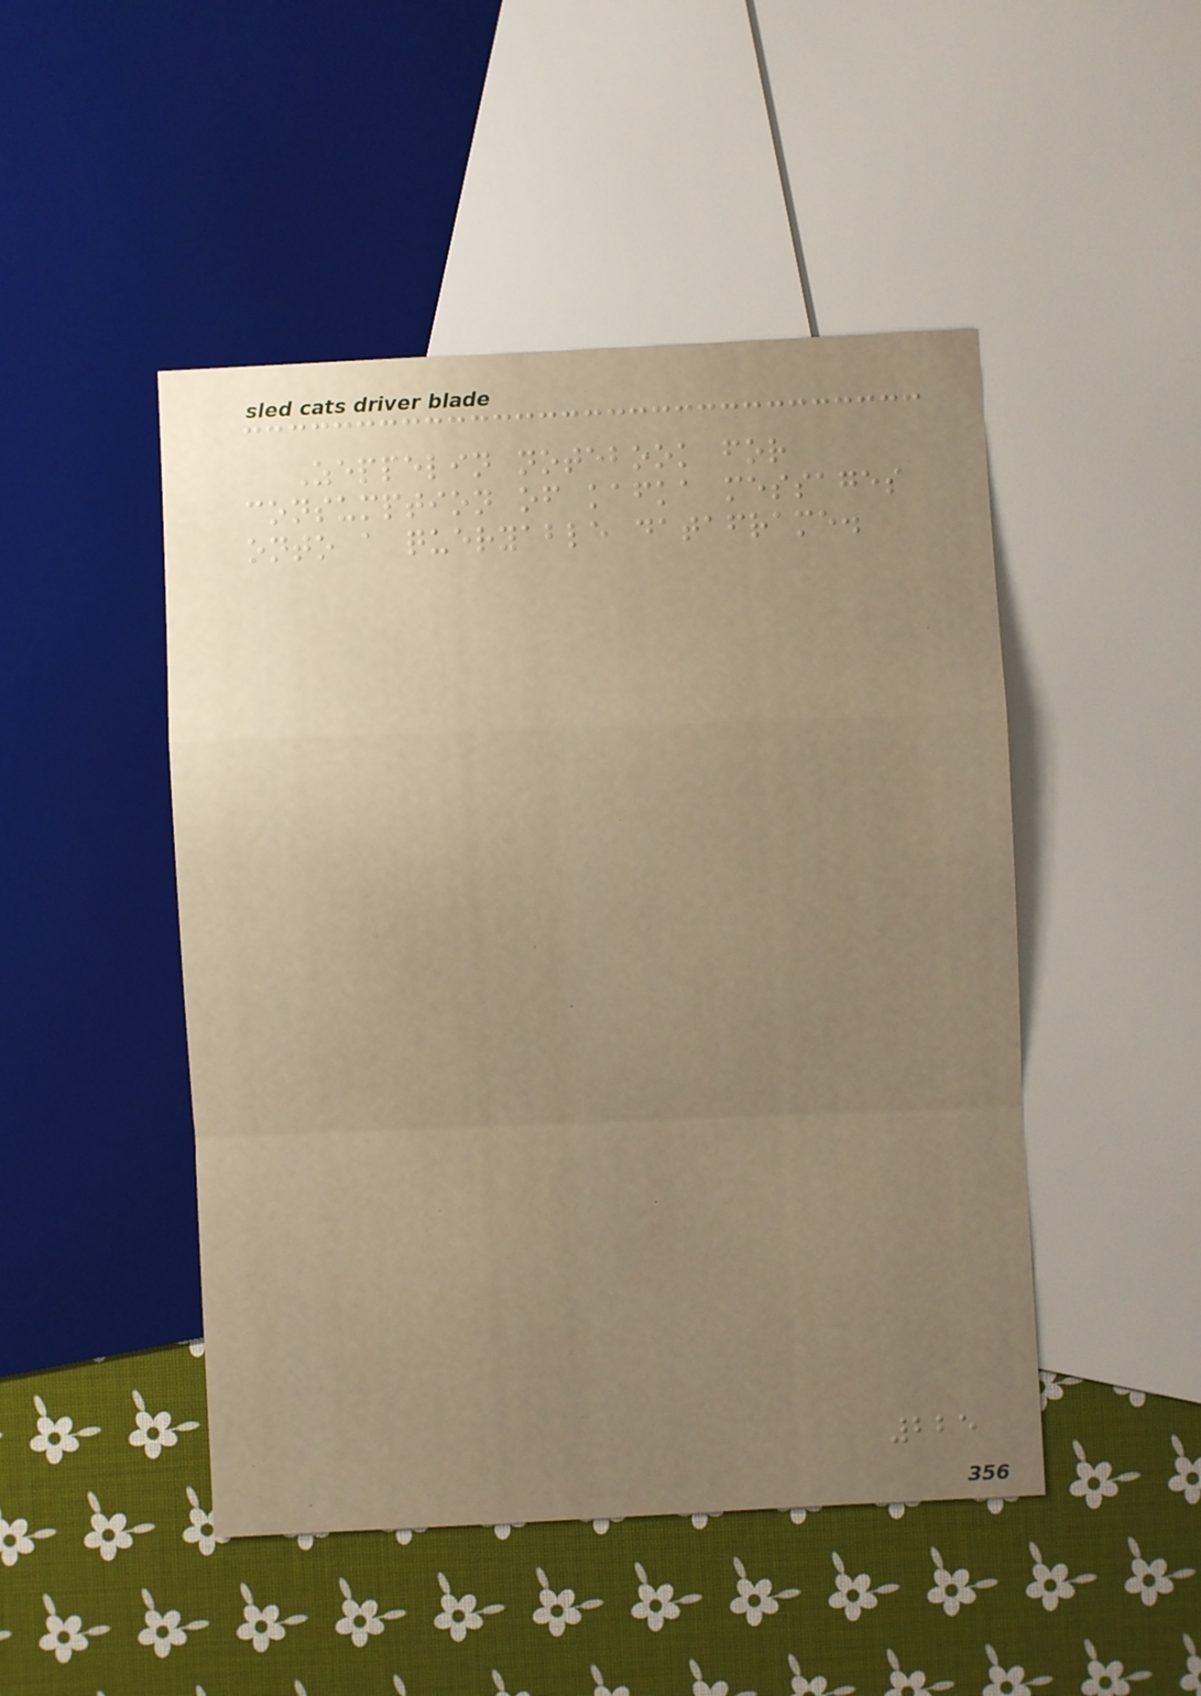Zeppelin notebook for
consumption of kafka messages
onto a queryable dataframe.
225
